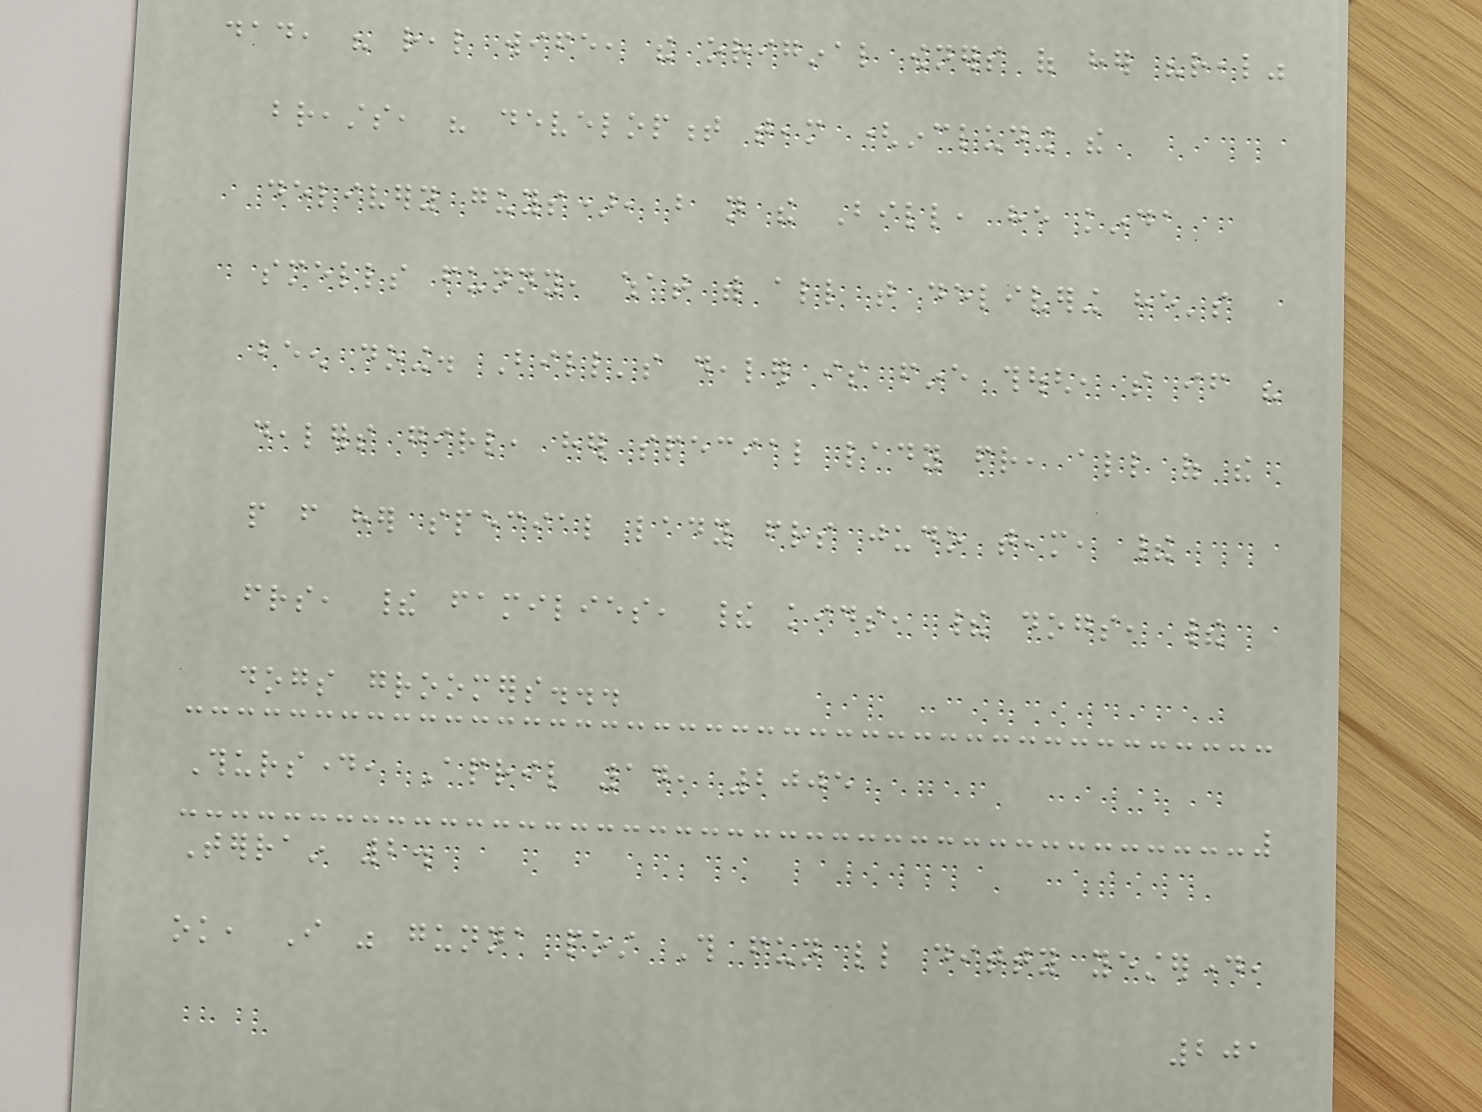dad, his real wife, the original owners of her "real"
breasts, his development team (including the
delivery guys), but not the Bill, he kinda
smells funny, what with all that delivering he's
been doing. Bill's dealer is fine though, so if his
dealers girl, her special lady friend, all of the
people from her special lady friends judo team, their
friends, their families, their kids, their dogs, their
dogs groomers...
Thursday, April 14, 2005
Terrain 2.
ok, I was gunna post This fun little ditty yesterday,
201
